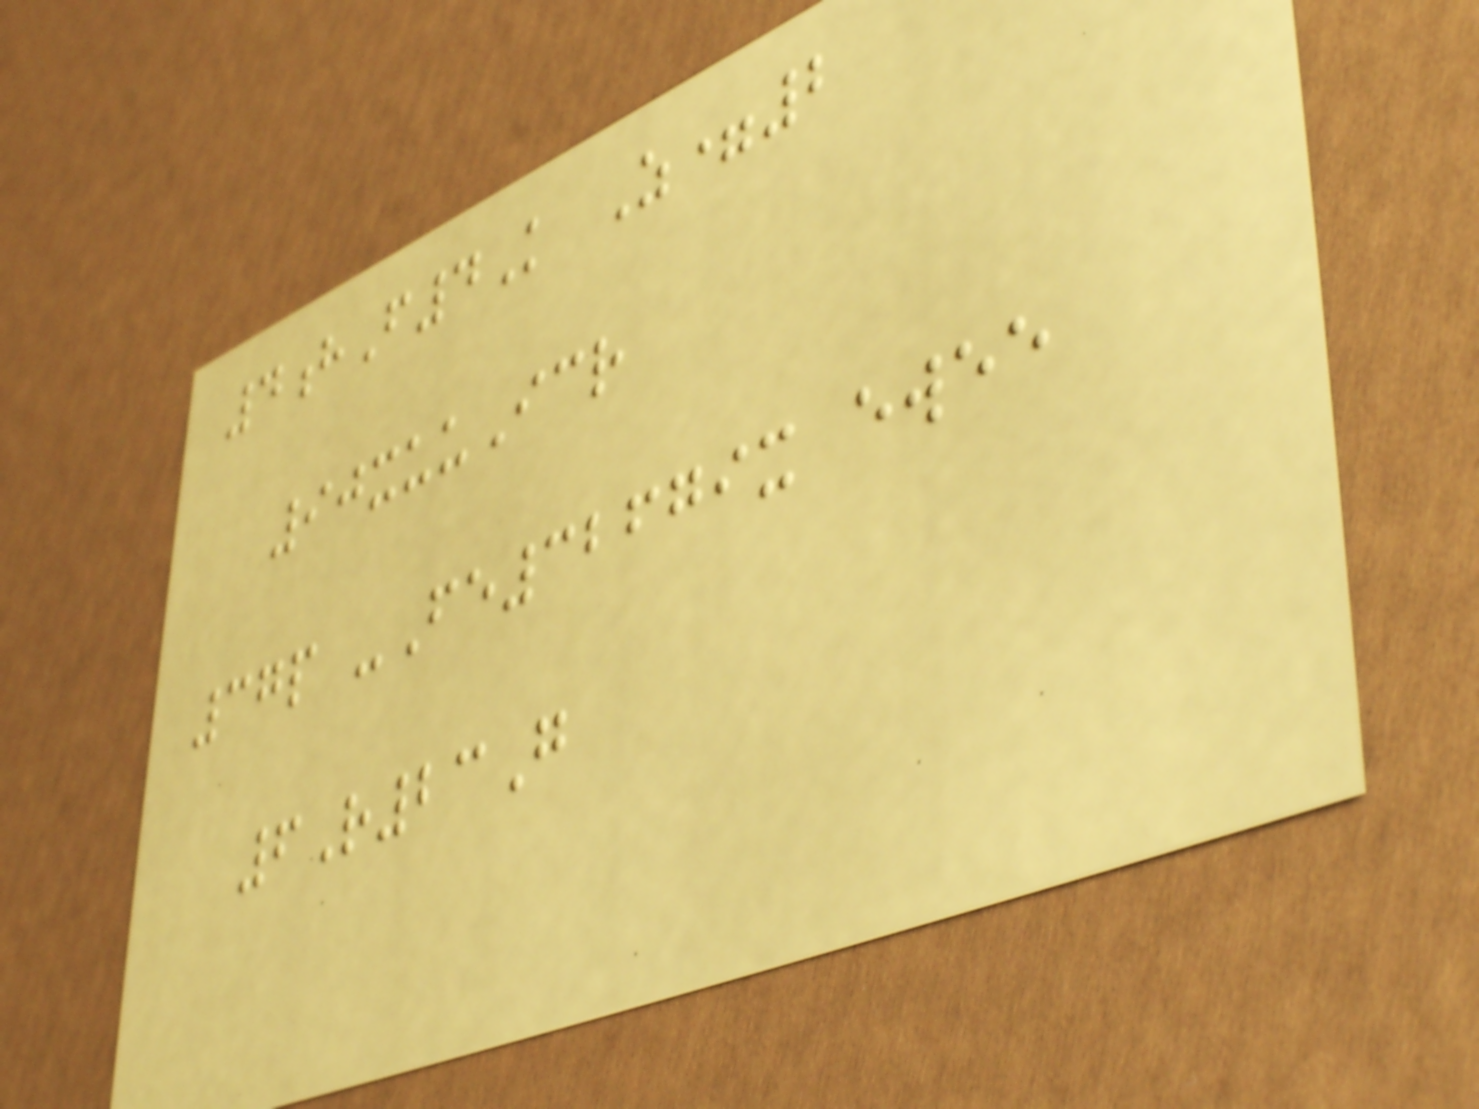4hF4K Z=2
90xuuIcr
37p -Fe32679x ewee
6R23G
